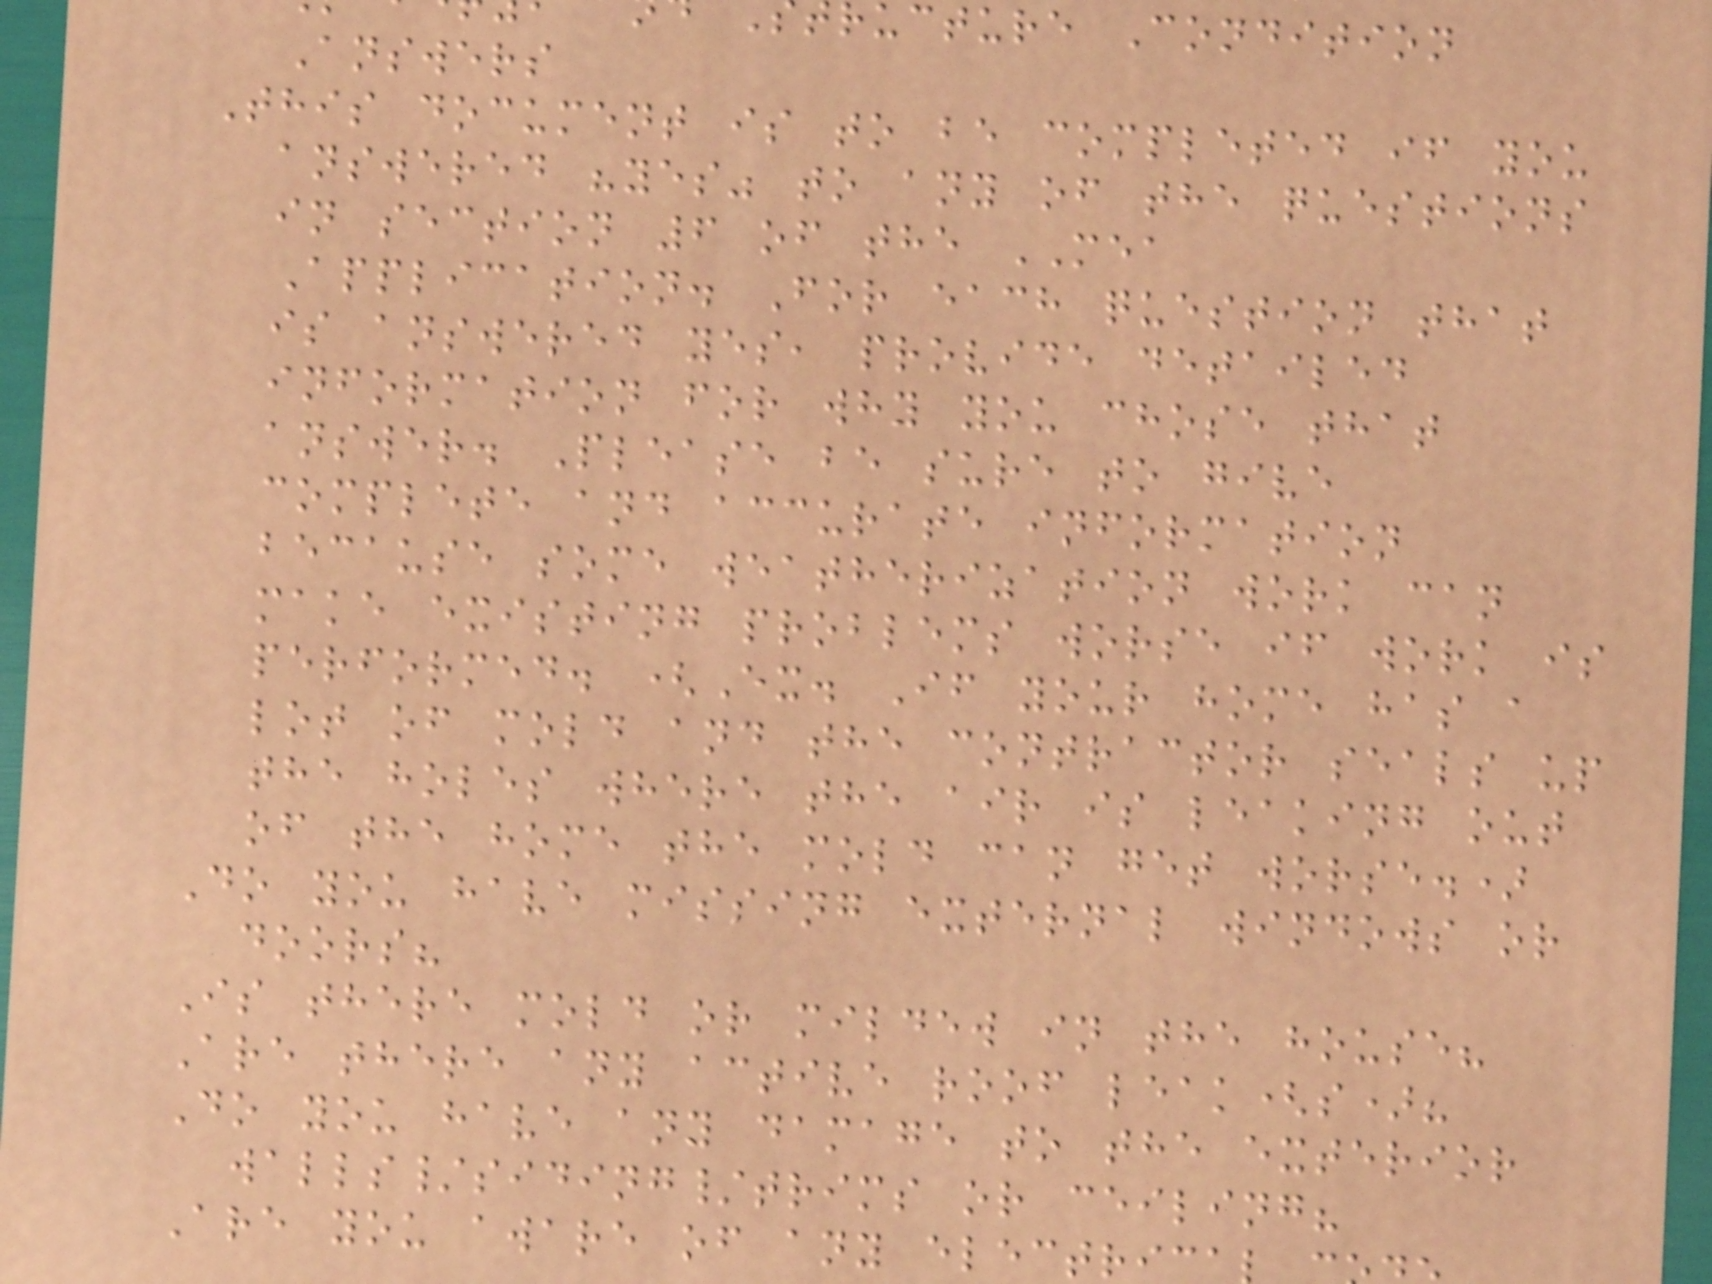ucture Condition
Answers
This document is to be completed if you
answered "yes" to any of the questions
in section 6 of the MEA
Application. For each question that
is answered yes, provide detailed
information for why you chose that
answer. Please be sure to give
complete and accurate information
because some weatherization work can
make existing problems worse if work is
performed. (Ex. If your home has a
lot of mold and the contractor seals up
the holes where the air is leaking out
of the home the mold can get worse.)
Do you have missing external windows or
doors?
Is there mold or mildew in the house?
Are there any active roof leak(s)?
Do you have any damage to the exterior
walls/siding/trims or ceiling?
Are you aware of any electric
